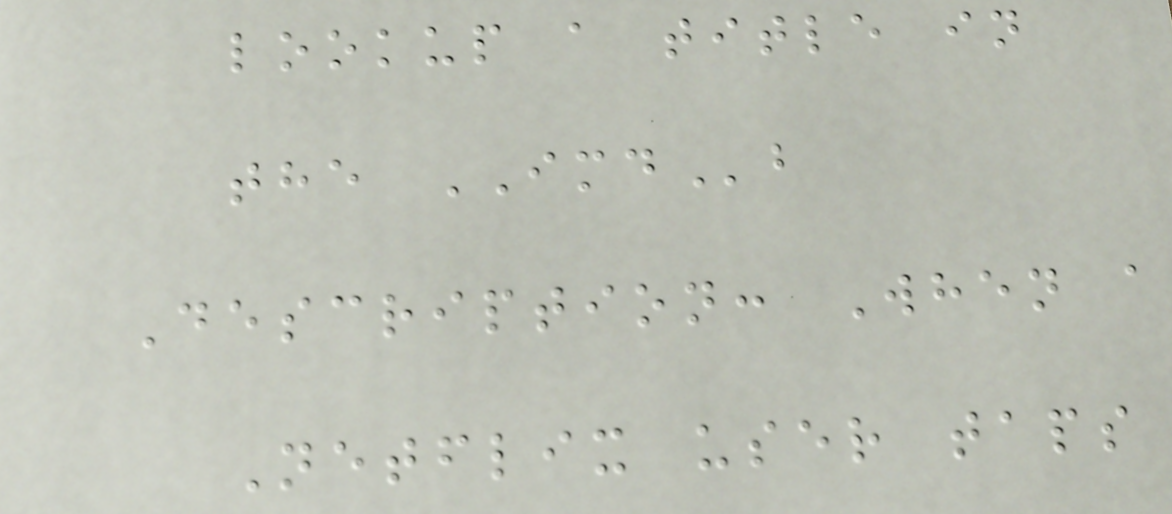lookup a title in
the IMDb
Description: When a
Netflix user taps
